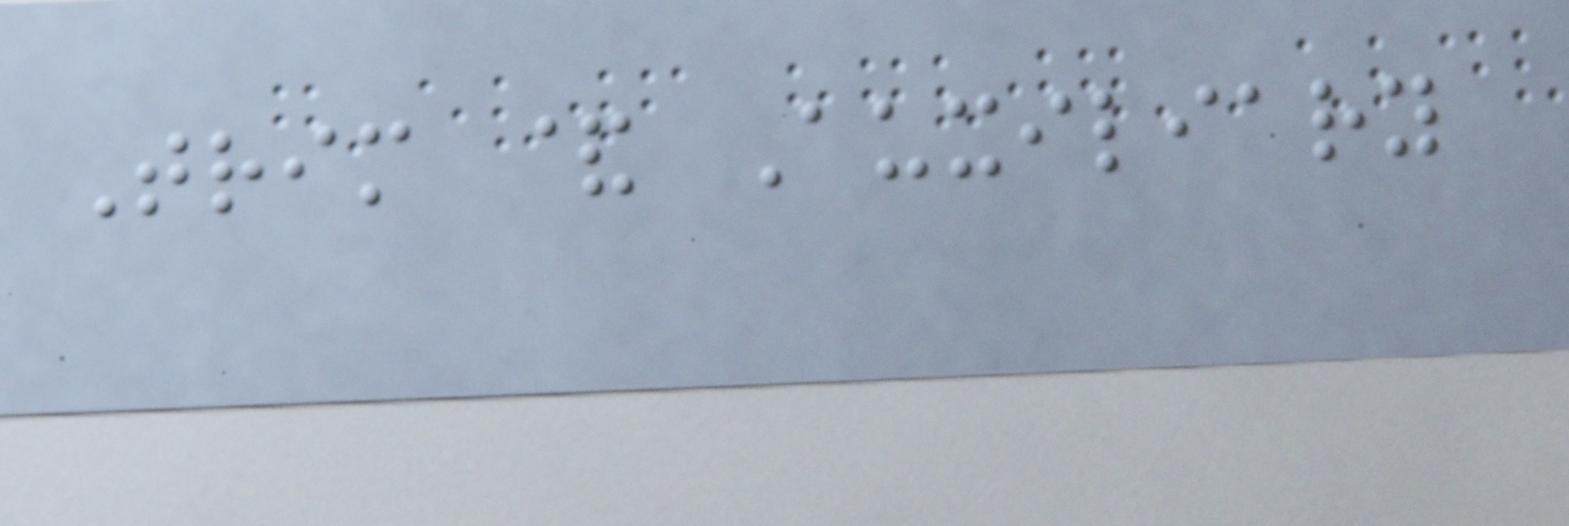Trim & Auxiliary
